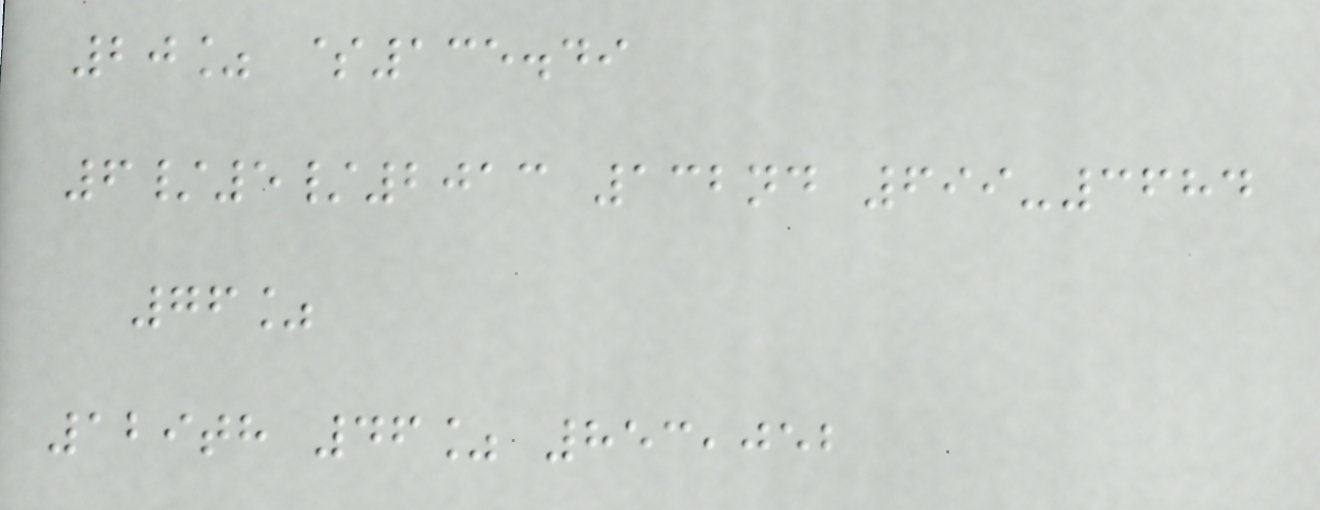20% $135.49
6/5/2013 132nd 699-3684
76%
129th 46% 853,052
